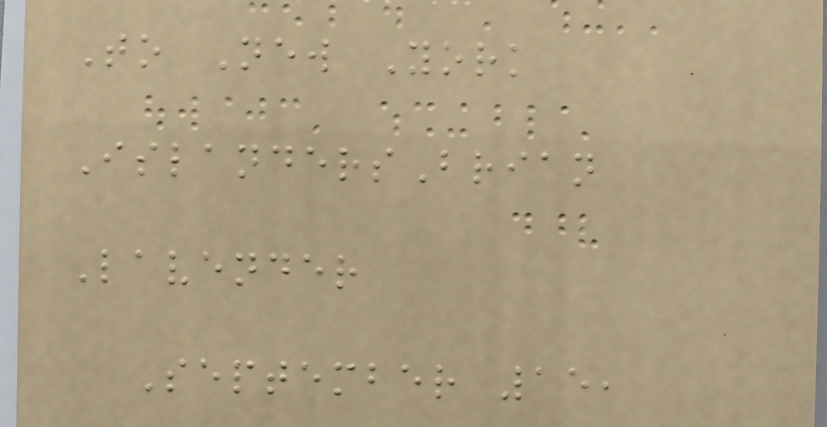To New York
IslandersBrian
Lavender
September 15,
